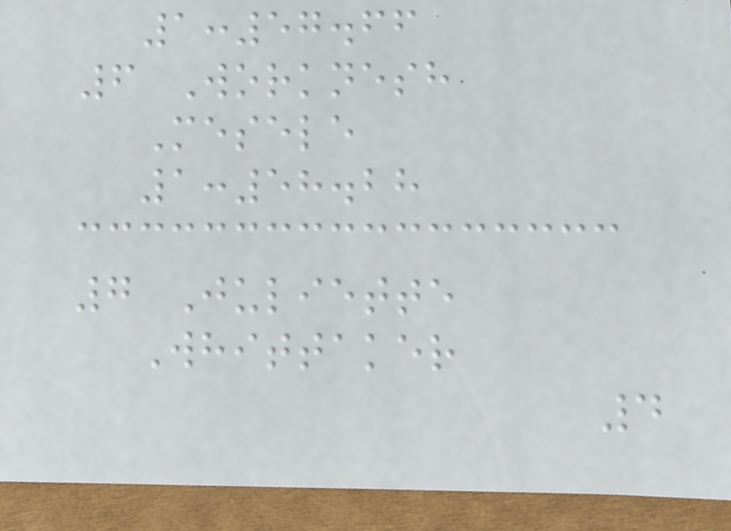1:57.66
6 Worknesh
Mesele
1:58.28
7 Juliette
Whittaker
4
